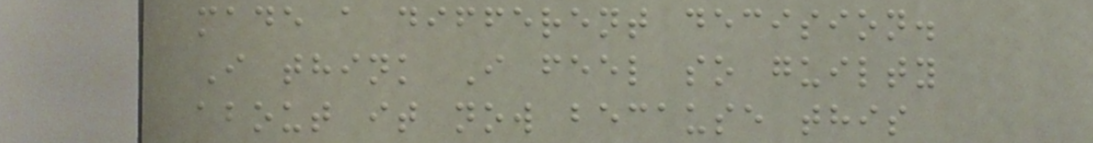made a different decision.
I think I feel so guilty
about it now because this
